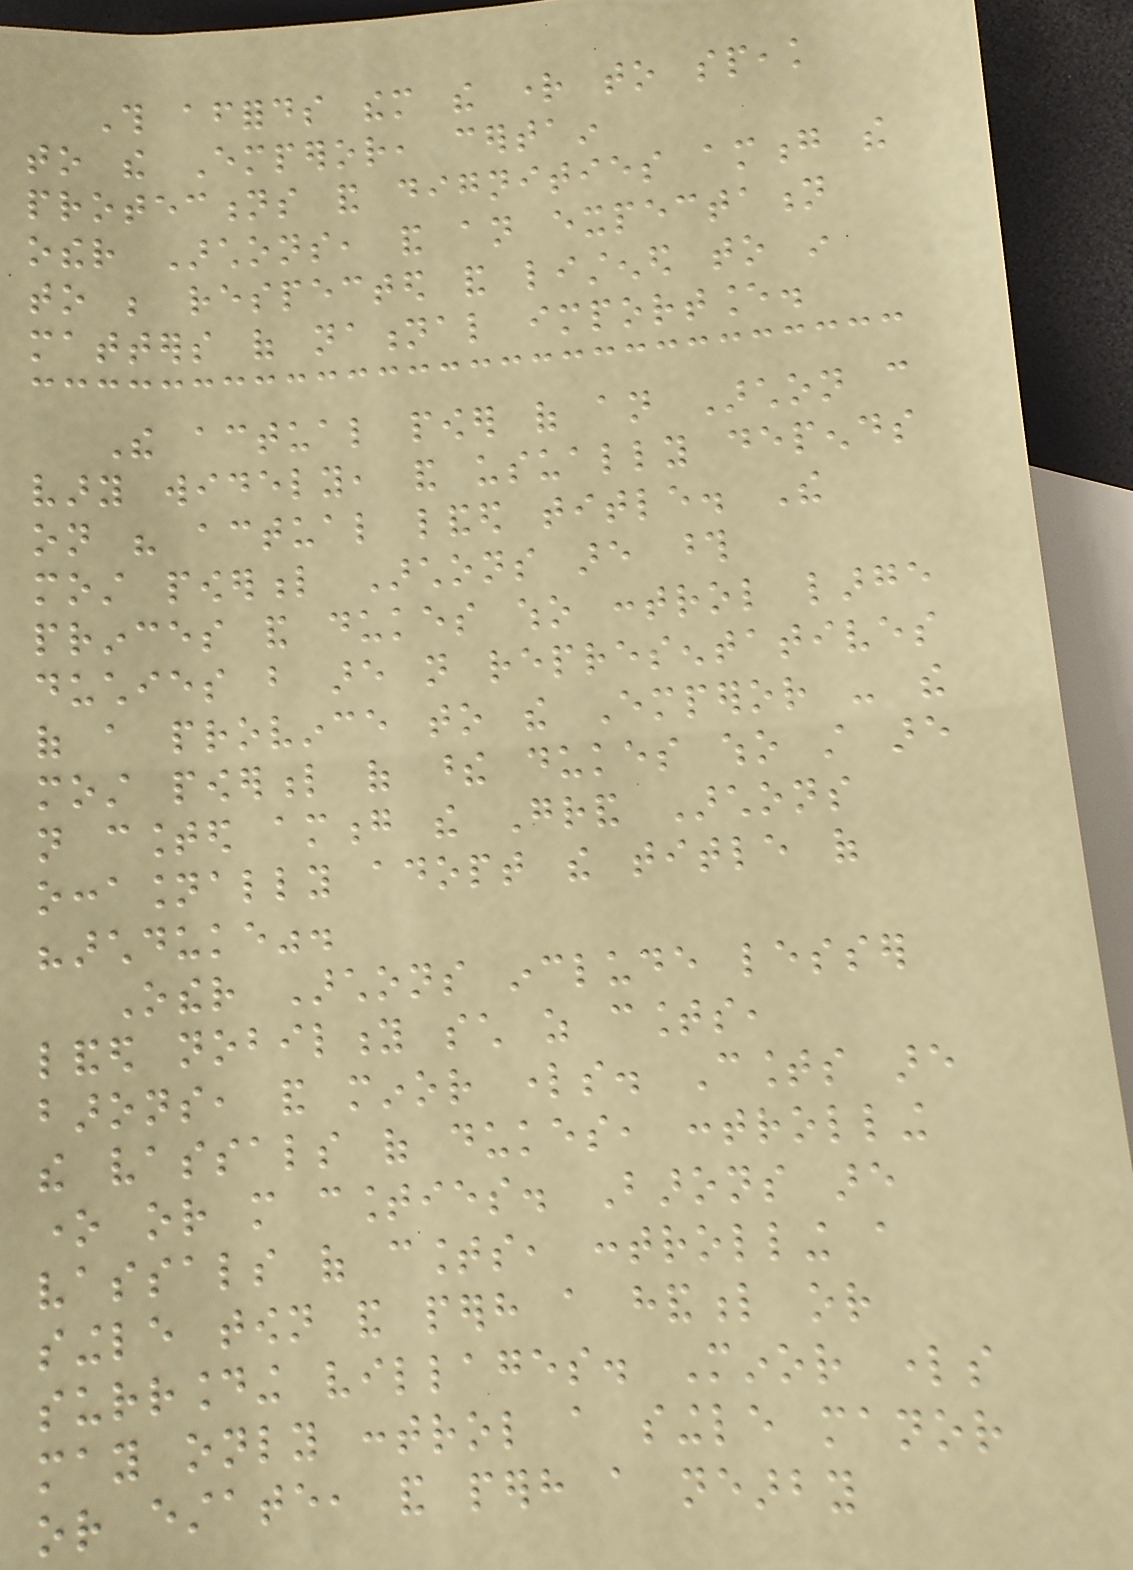This affords them the right to speak
to the Emperor, certain
protections and dignities among the
other Archons, and an expectation
to be respected and listened to in
matters of national importance.
The actual power of an Archon can
vary widely, and usually depends
on his actual landed title. The
most powerful Archons are those
princes and dukes who control large
duchies but are not representatives
of a province to the Emperor - the
most powerful of these dukes who still are
not counted among the Grand Archons
occasionally adopt the title of
"archduke".
Other Archons include lesser
landed nobility such as counts,
barons, and minor lords. Counts are
the vassals of dukes, controlling
one or more counties. Barons are
vassals of counts, controlling a
single town and perhaps a handful or
surrounding villages. Minor lords
may only control a single manor
or estate, and perhaps a nearby
